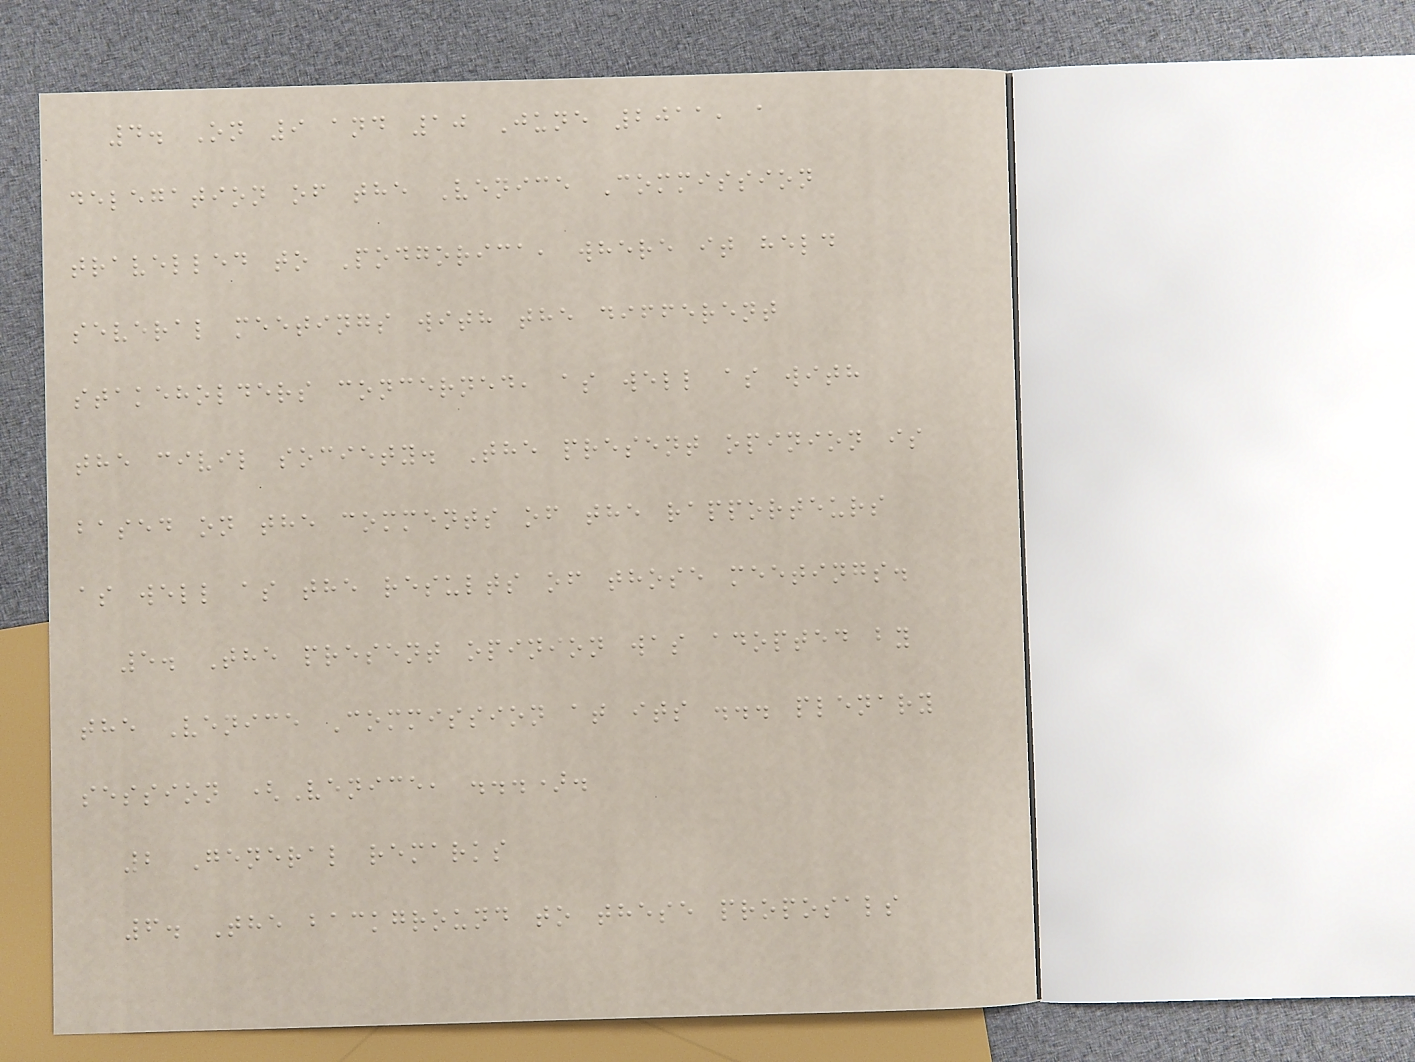4. On 9 and 10 June 2011, a
delegation of the Venice Commission
travelled to Podgorica, where it held
several meetings with the different
stakeholders concerned, as well as with
the civil society. The present opinion is
based on the comments of the rapporteurs
as well as the results of those meetings.
5. The present opinion was adopted by
the Venice Commission at its ... plenary
session (Venice, ...).
2 General remarks
6. The background to these proposals
